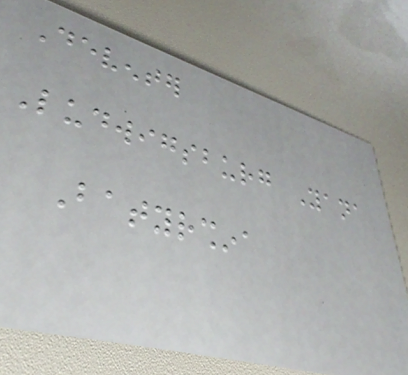Deventer
Ludwigsburg Yana
Batyrshina
